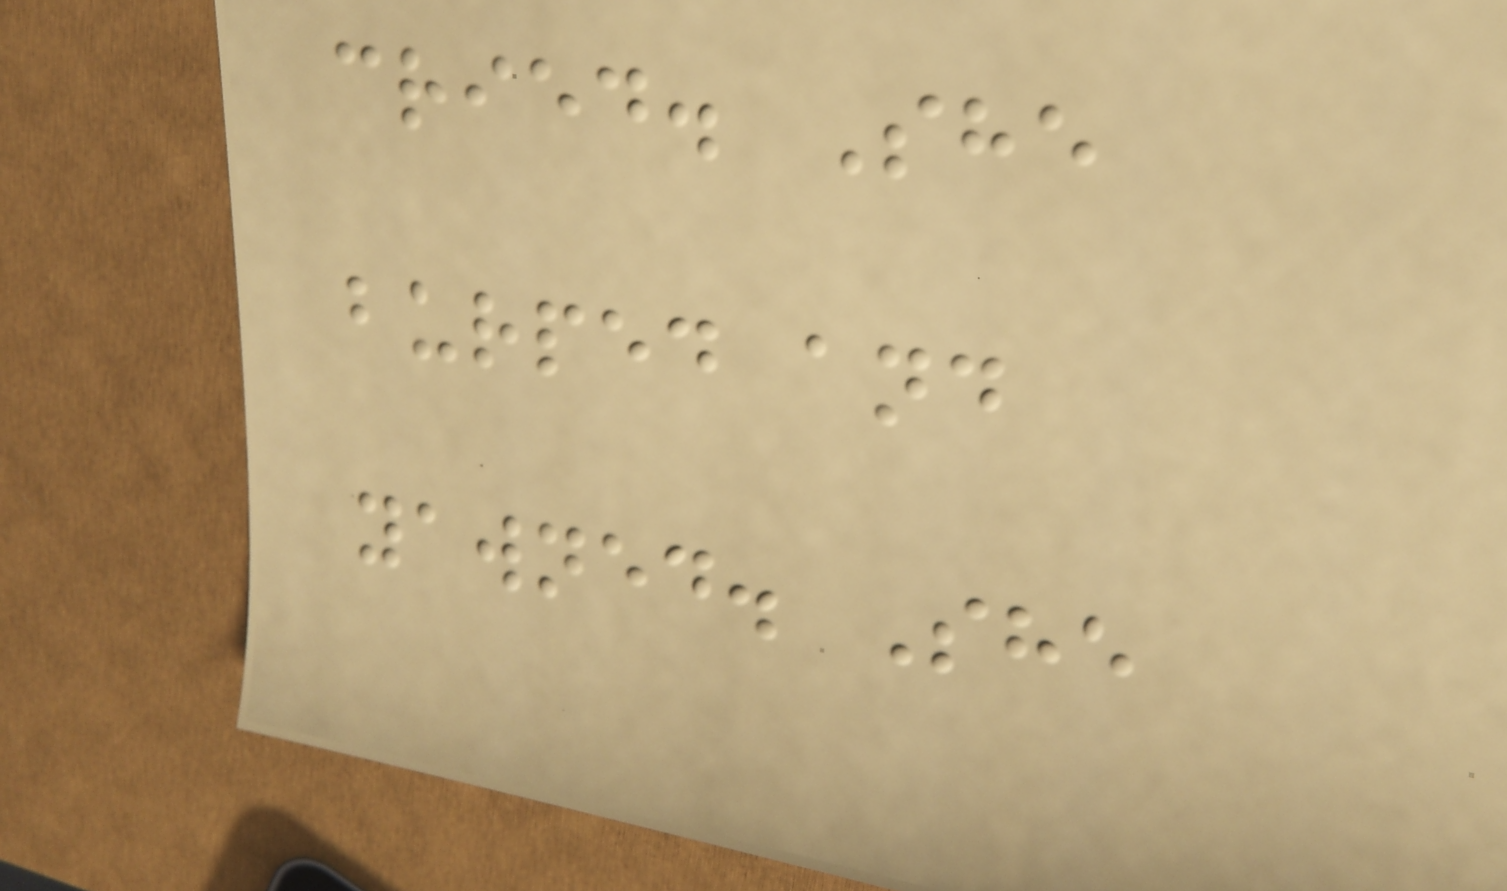cried. She
burped and
yawned. She
